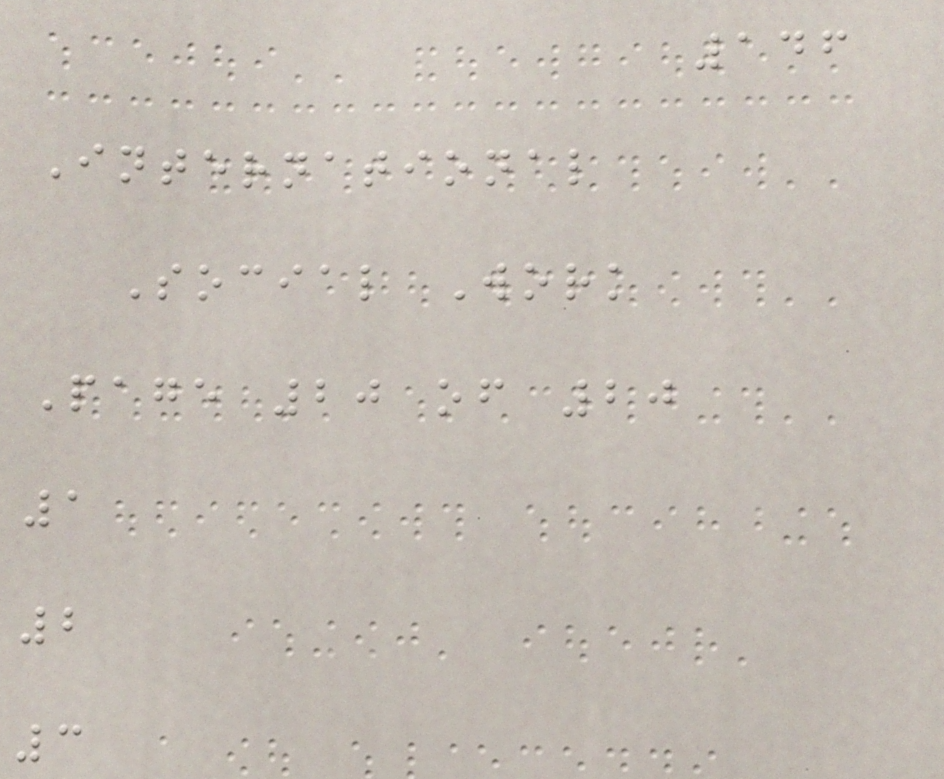146
International
Social Work
Page 20 of 20
1
2
3
